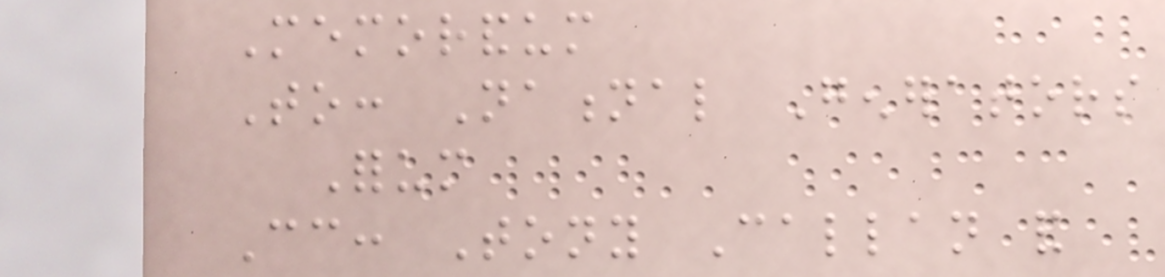Memorandum
To: National Generators
Forum
Cc: Tony Callan and
